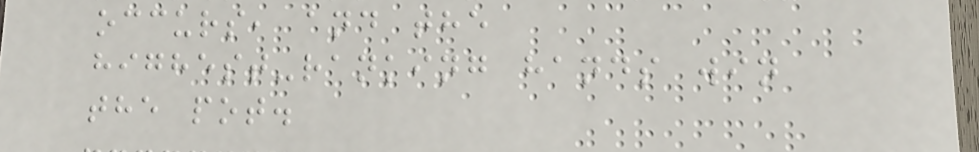occurs, and the
highest-ranking hands win
the pot.
